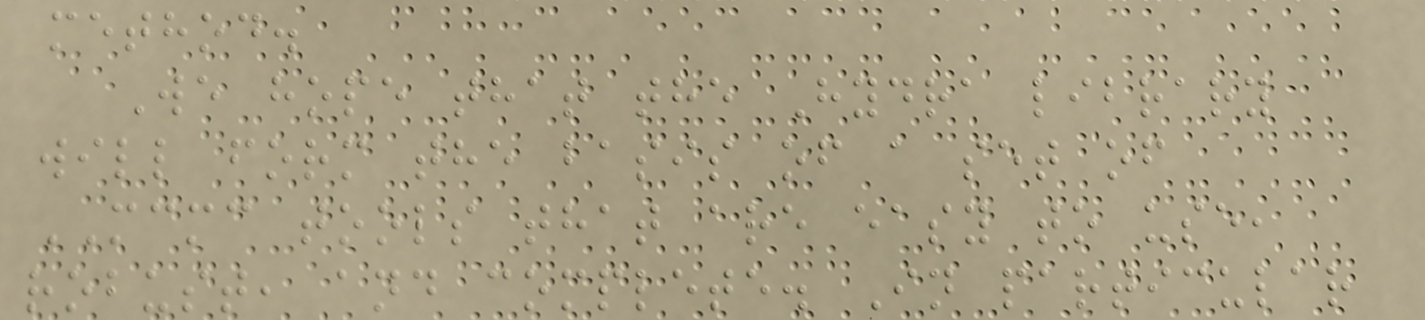method.
We hope that the Hydra library
will form the basis of a set of
MCMC tools that are easy to use,
robust, and complete. In particular
